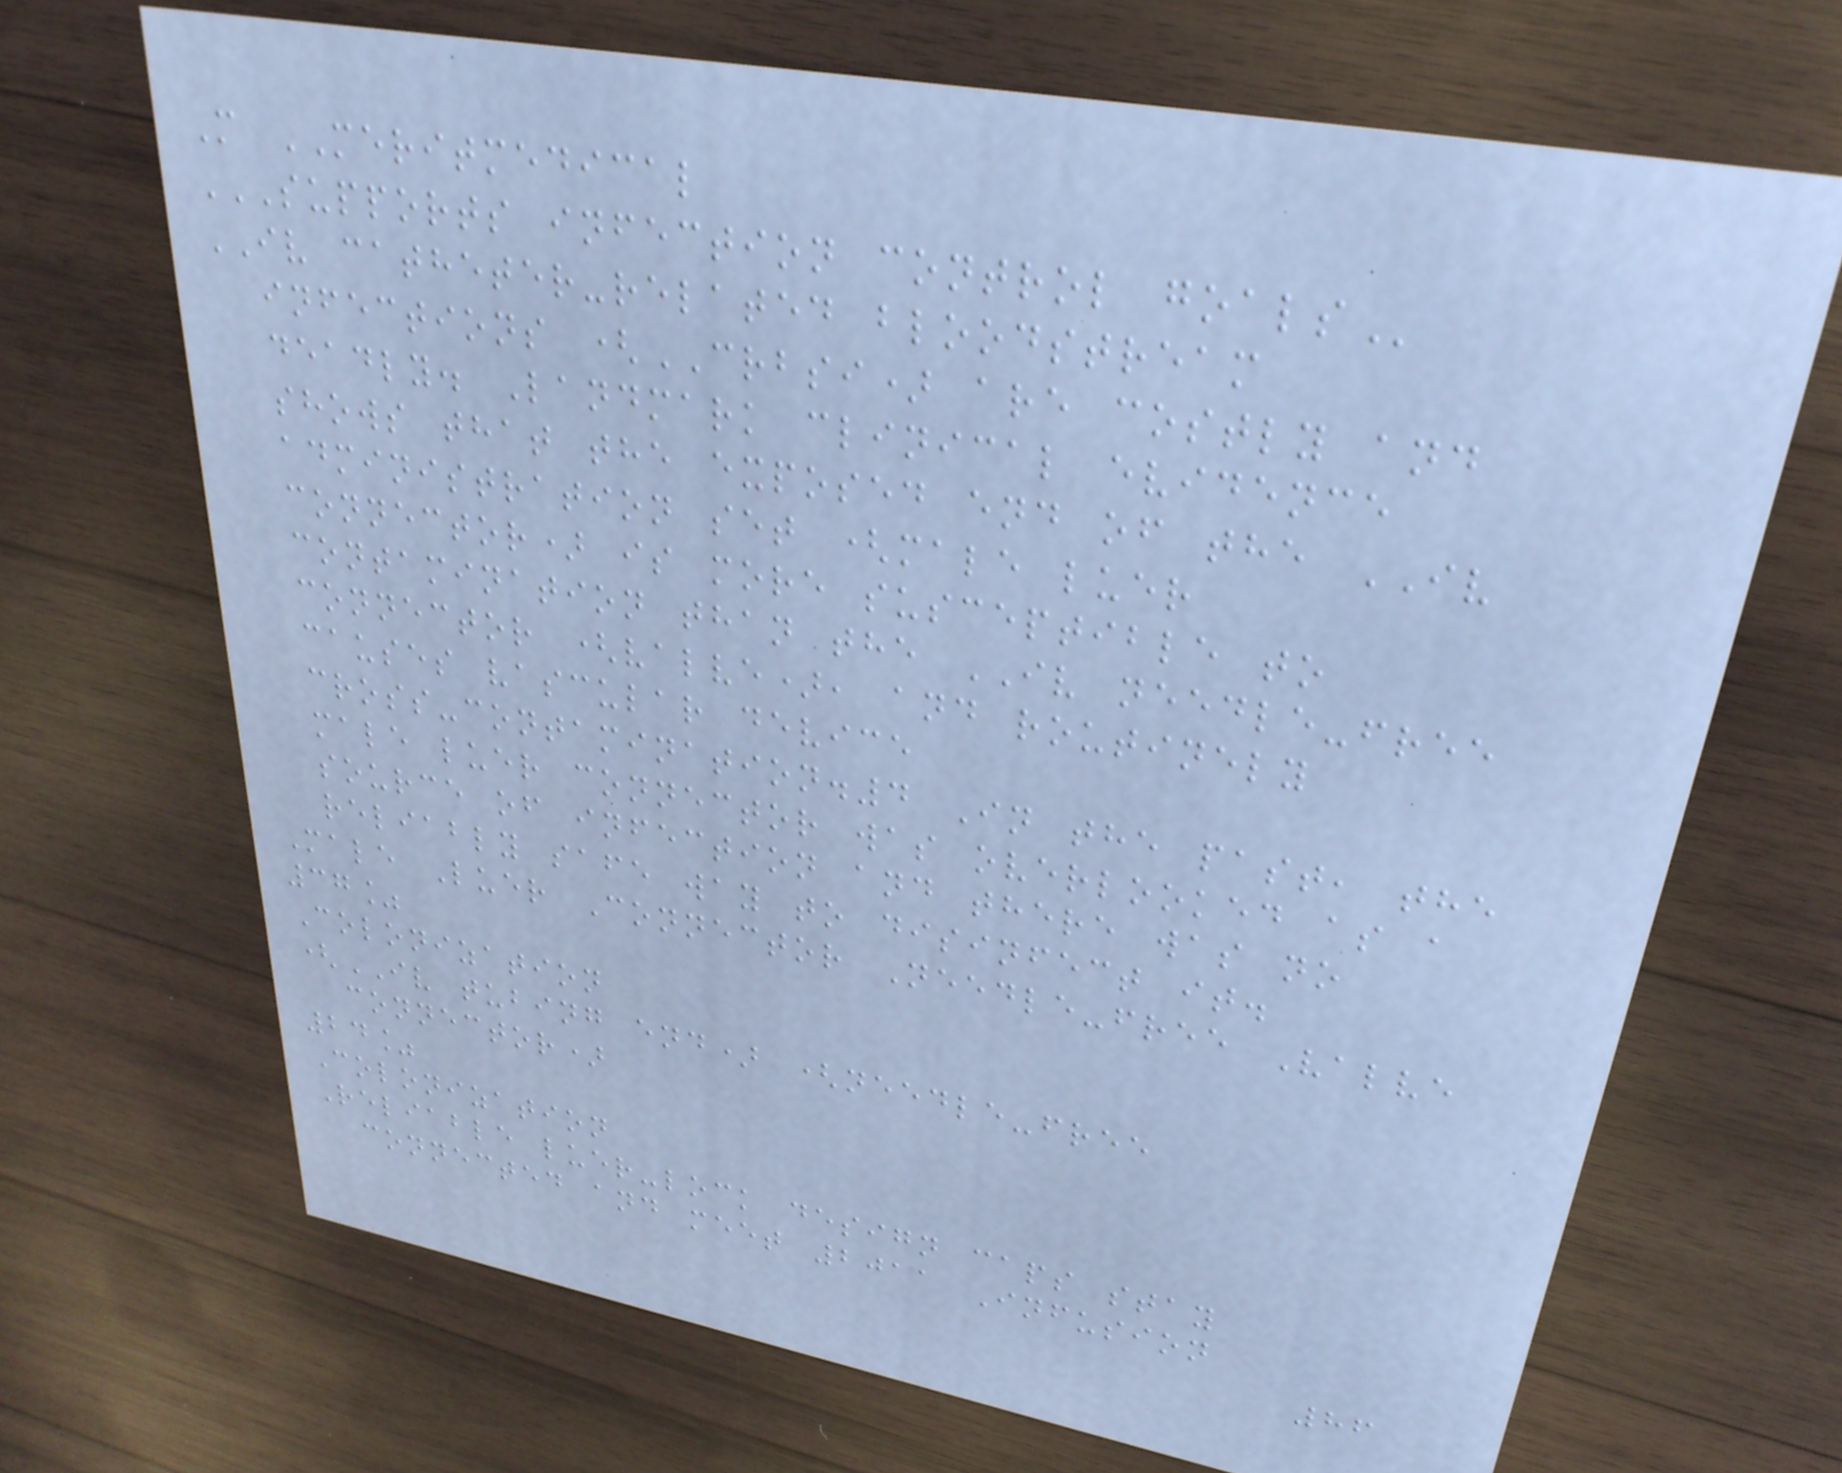M MERITMEDICAL
SUPPORTS INFECTION CONTROL GOALS
IV catheter-related bloodstream
infections (CRBSI) are costly and
deadly. Landmark clinical evidence
shows that the exposed end of the IV
administration set (male luer
connector) is more susceptible to
contamination than the IV needle-free
connector (valve), and routinely
causes vascular device
cross-contamination.4 In the past, the
male luer connector was overlooked as a
source of infection and there was no
reliably safe way to disinfect it.
Male Luer Connector Needle-free Valve
37%
Colonization
(IV tubing end) (needle-free
connector)
24%
Colonization
Reliable luer-lock design caps stay
connected and meet 2011 Infusion
86
